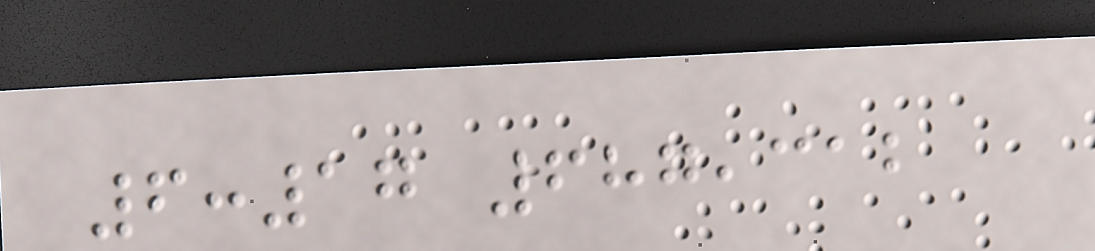6:17 687,312
